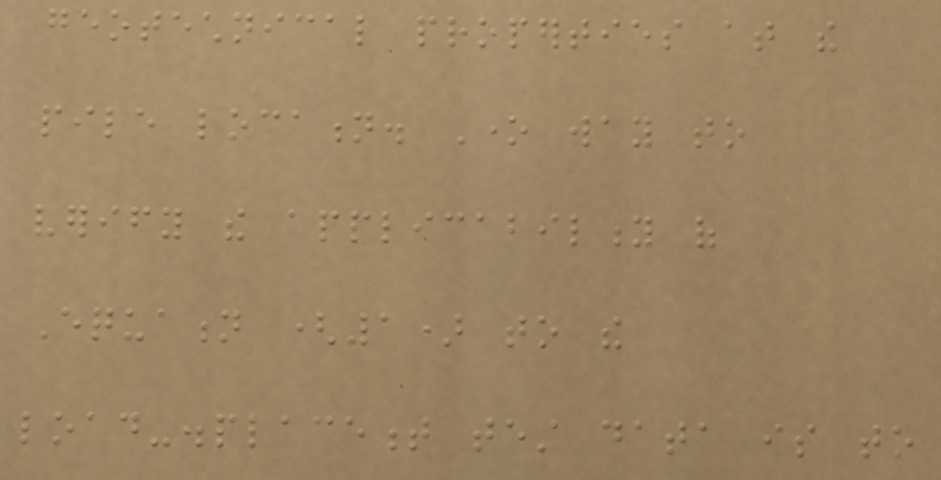geotechnical properties at the
pile location. One way to
verify the applicability of
Equation (1) to the
load-displacement test data is to
